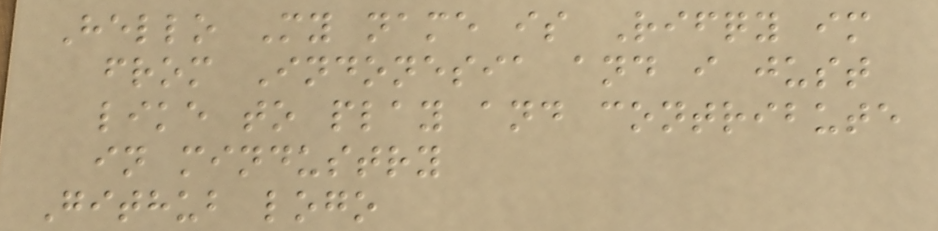Hello My name is Rifqy im
from Indonesia and i just
like to play and contribute
in mindustry
Github logo
